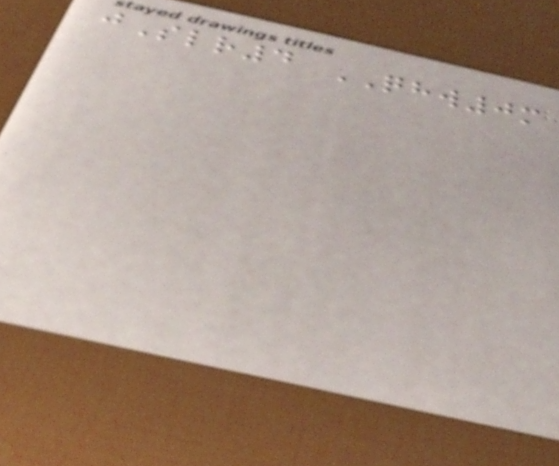jSlr4 QHW0m
